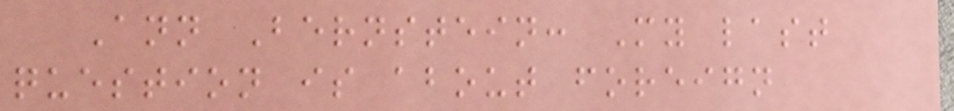Ann Bernstein: My last
question is about foreign
